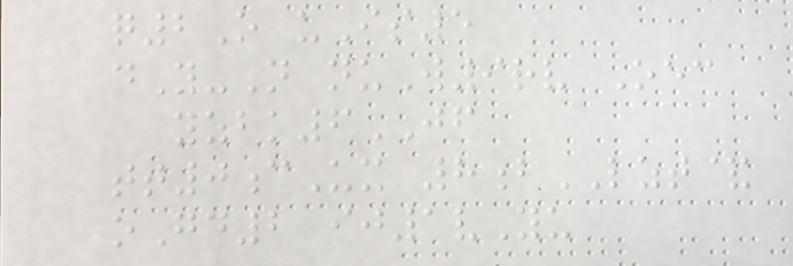q2O uIs5
dY-N nuW9rv Oec
yzbk6JF
tt0cUx 8bLZT&
oGd2 ij1vYu
